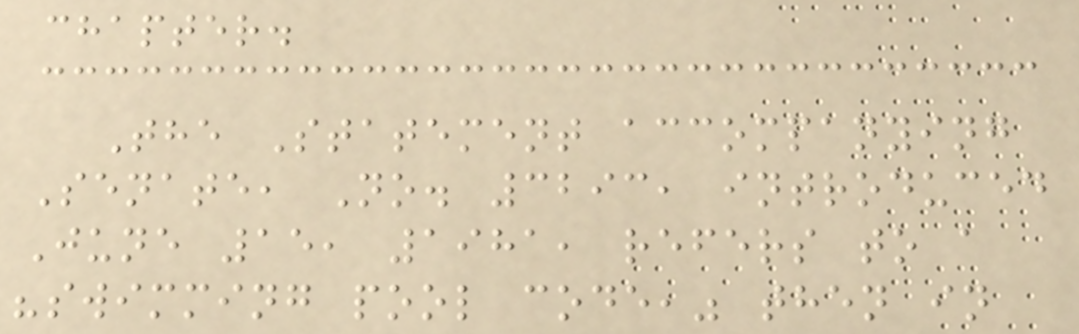chapter.
The Statement accompanying
Senate, No. 3293, introduced
June 15, 1981, refers to a
"swimming pool code," then in
